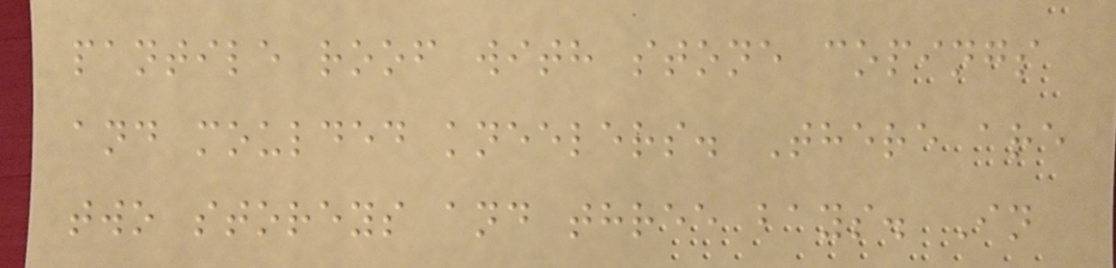pantile roof with stone copings
and moulded kneelers. There are
two storeys and three bays. In
